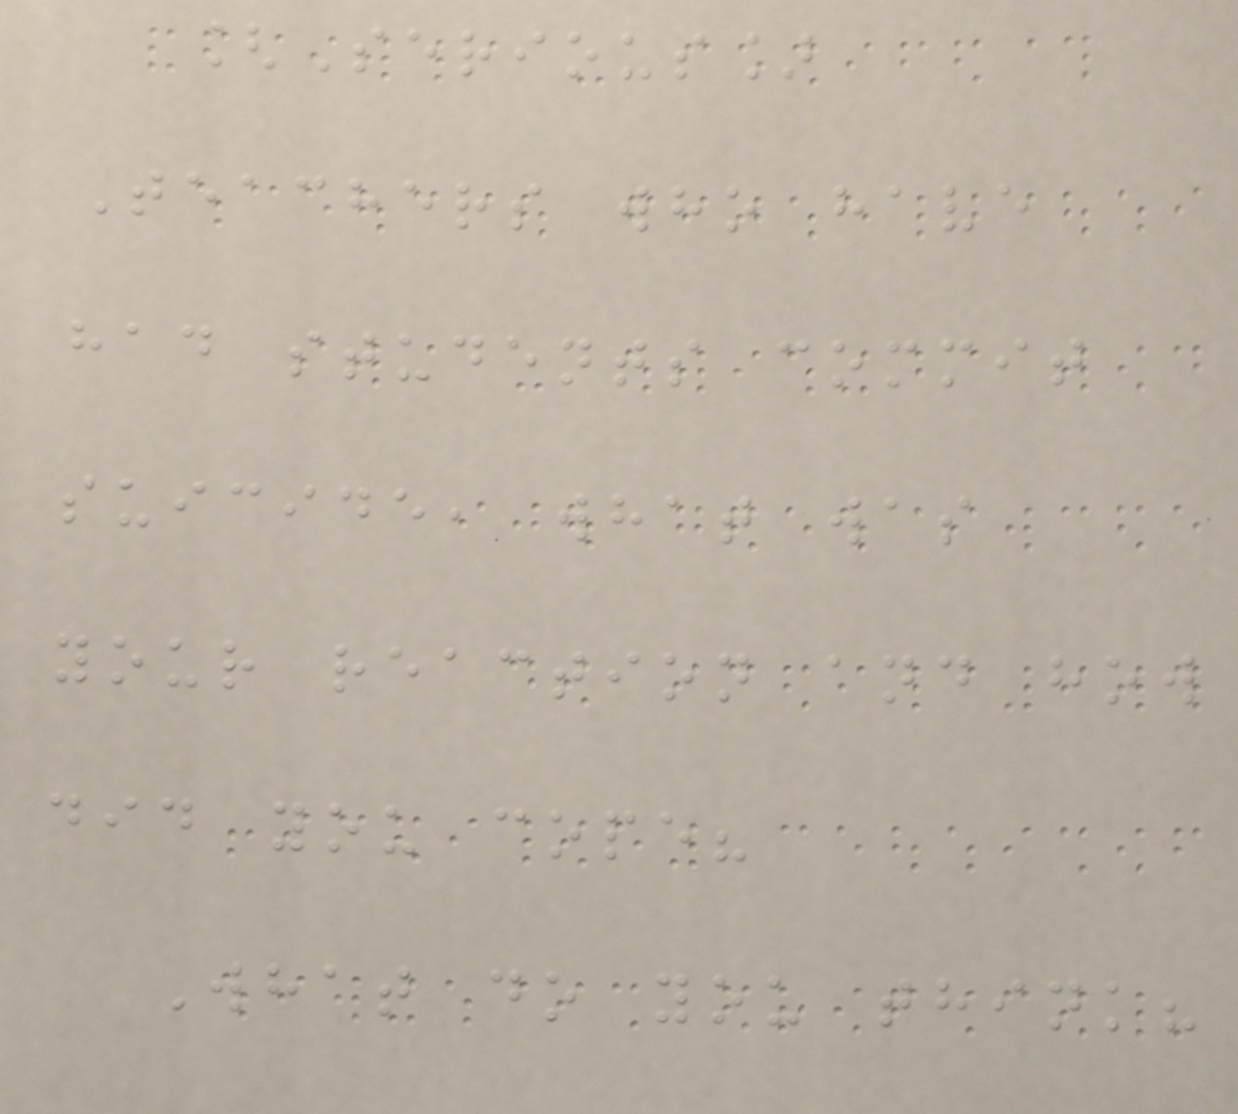[Serious]
Teachers who have
had students commit
suicide, what was
your reaction and how
did you cope?
What do you think?
